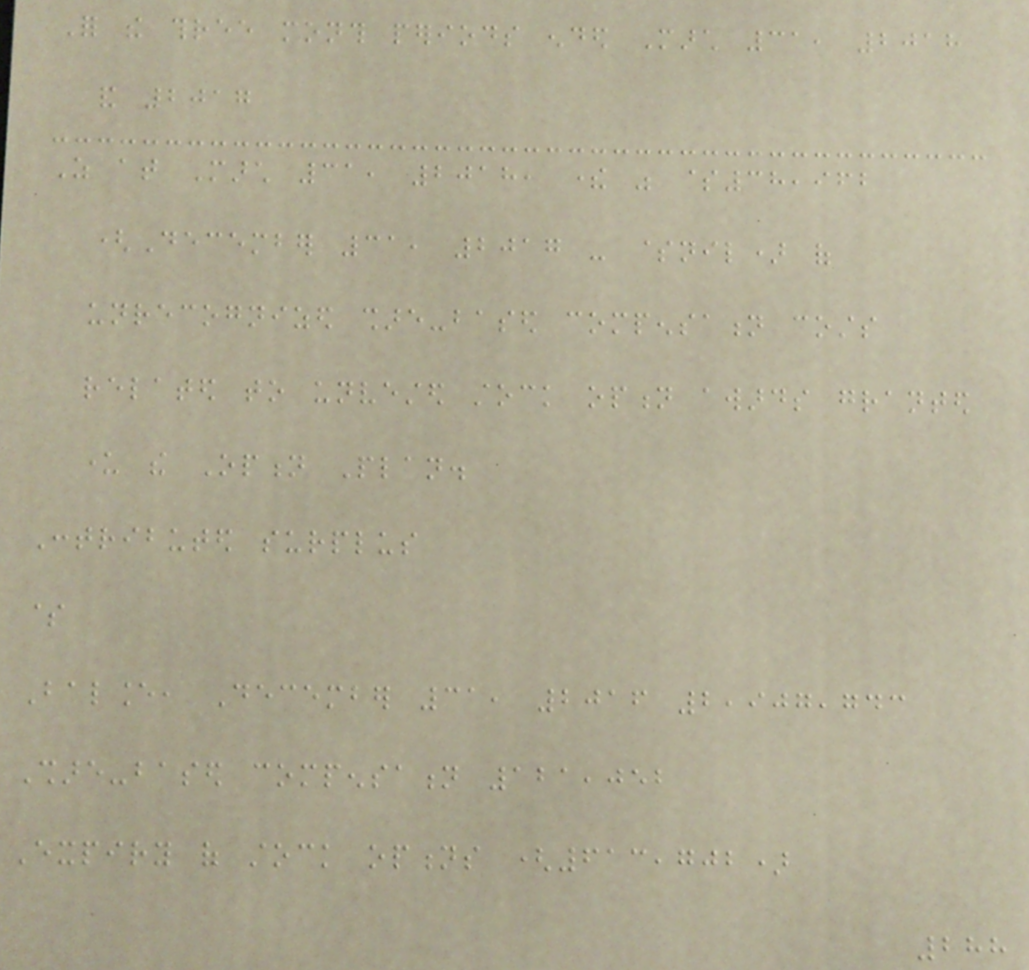For the three month periods ended March 31, 2018
and 2017
As at March 31, 2018, there was $38,962
(December 31, 2017 - $nil) of
unrecognized share-based compensation costs
related to unvested stock option awards granted
under the Option Plan.
Contributed surplus
$
Balance, December 31, 2016 2,907,743
Share-based compensation 121,052
Expiry of stock options (613,702)
288
